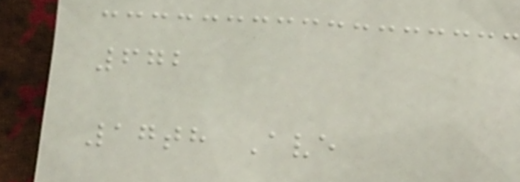672
17th Ave
